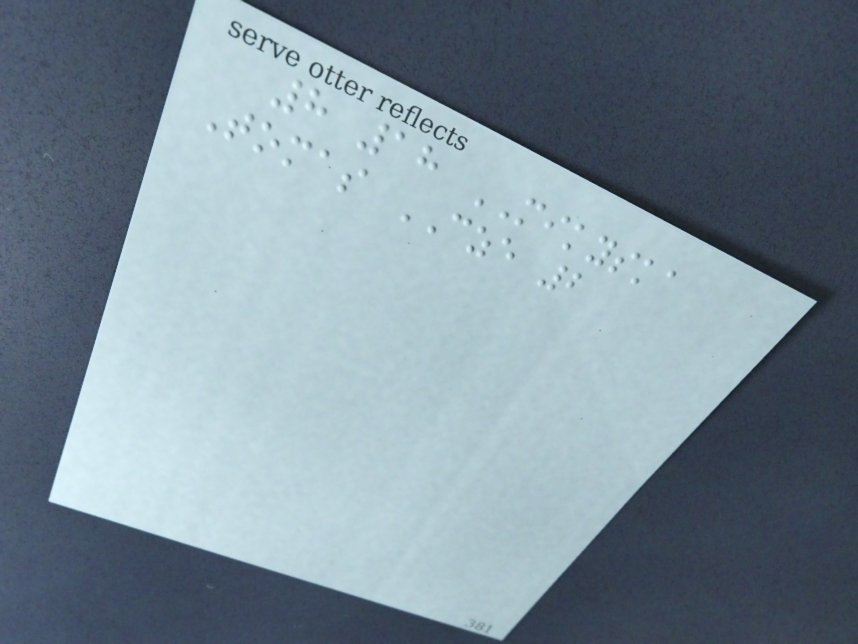8 18 MIKYSKA
Tomas CZE 2
